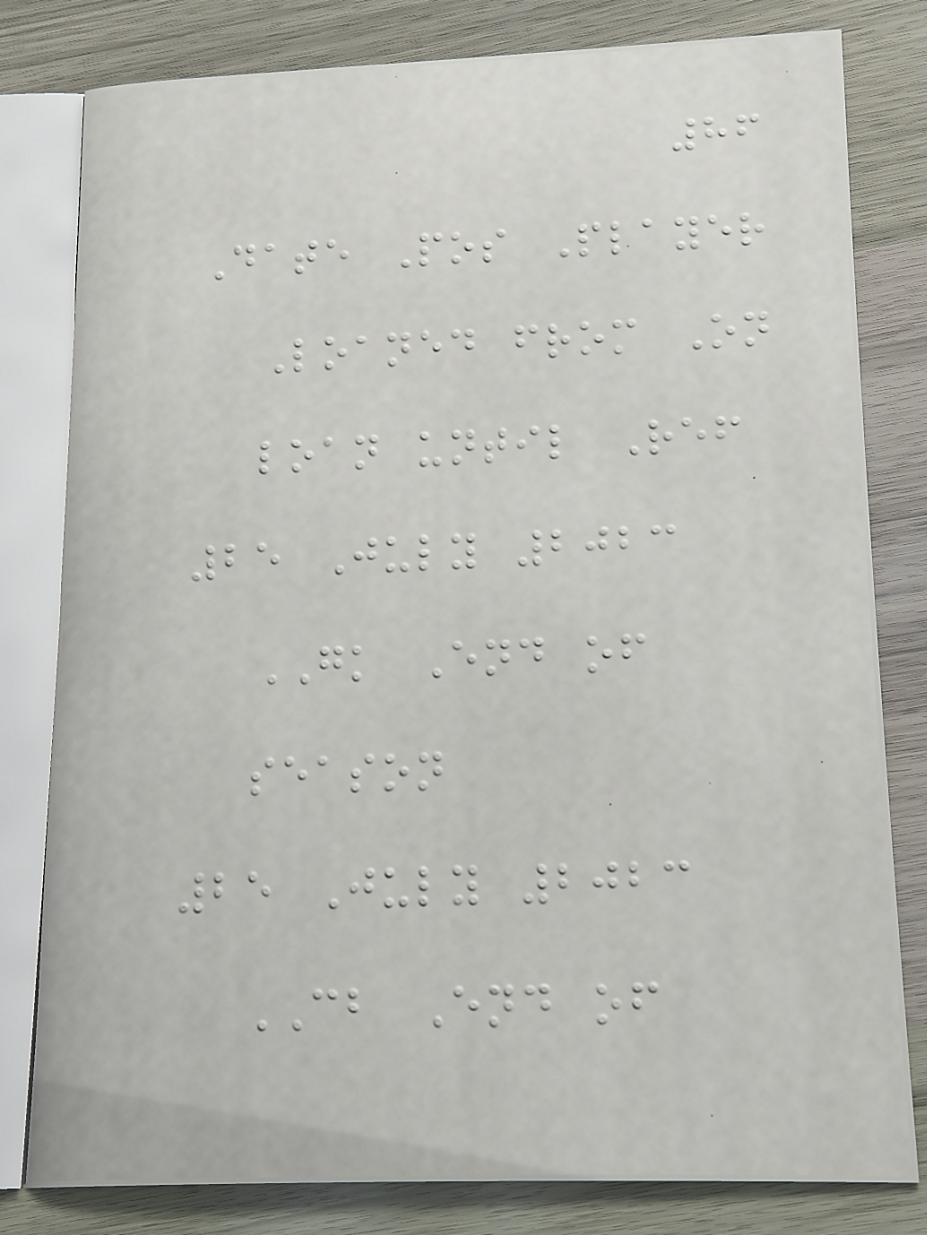86
Date Pos Player
Loaned from On
loan until Ref
25 July 2023
GK End of
season
25 July 2023
CB End of
